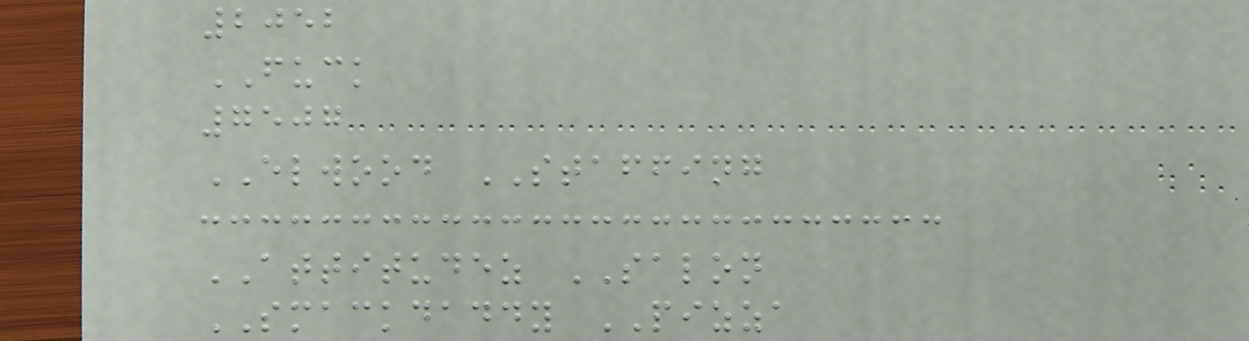2052
FUCK
7507
ELWOOD STAFFING
ATTITUDEZ SALON
SMACKDADDY PIZZA
